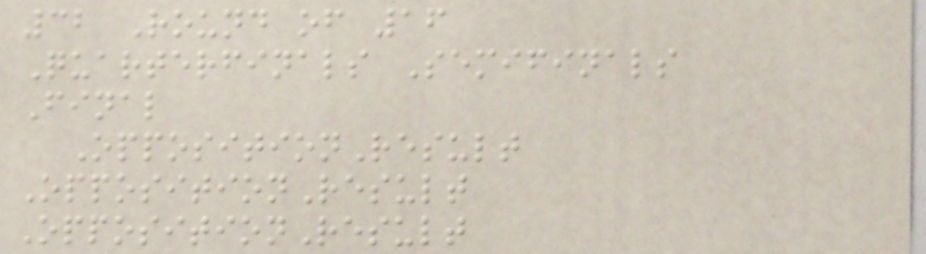32 Round of 16
Quarterfinals Semifinals
Final
OppositionResult
OppositionResult
OppositionResult
